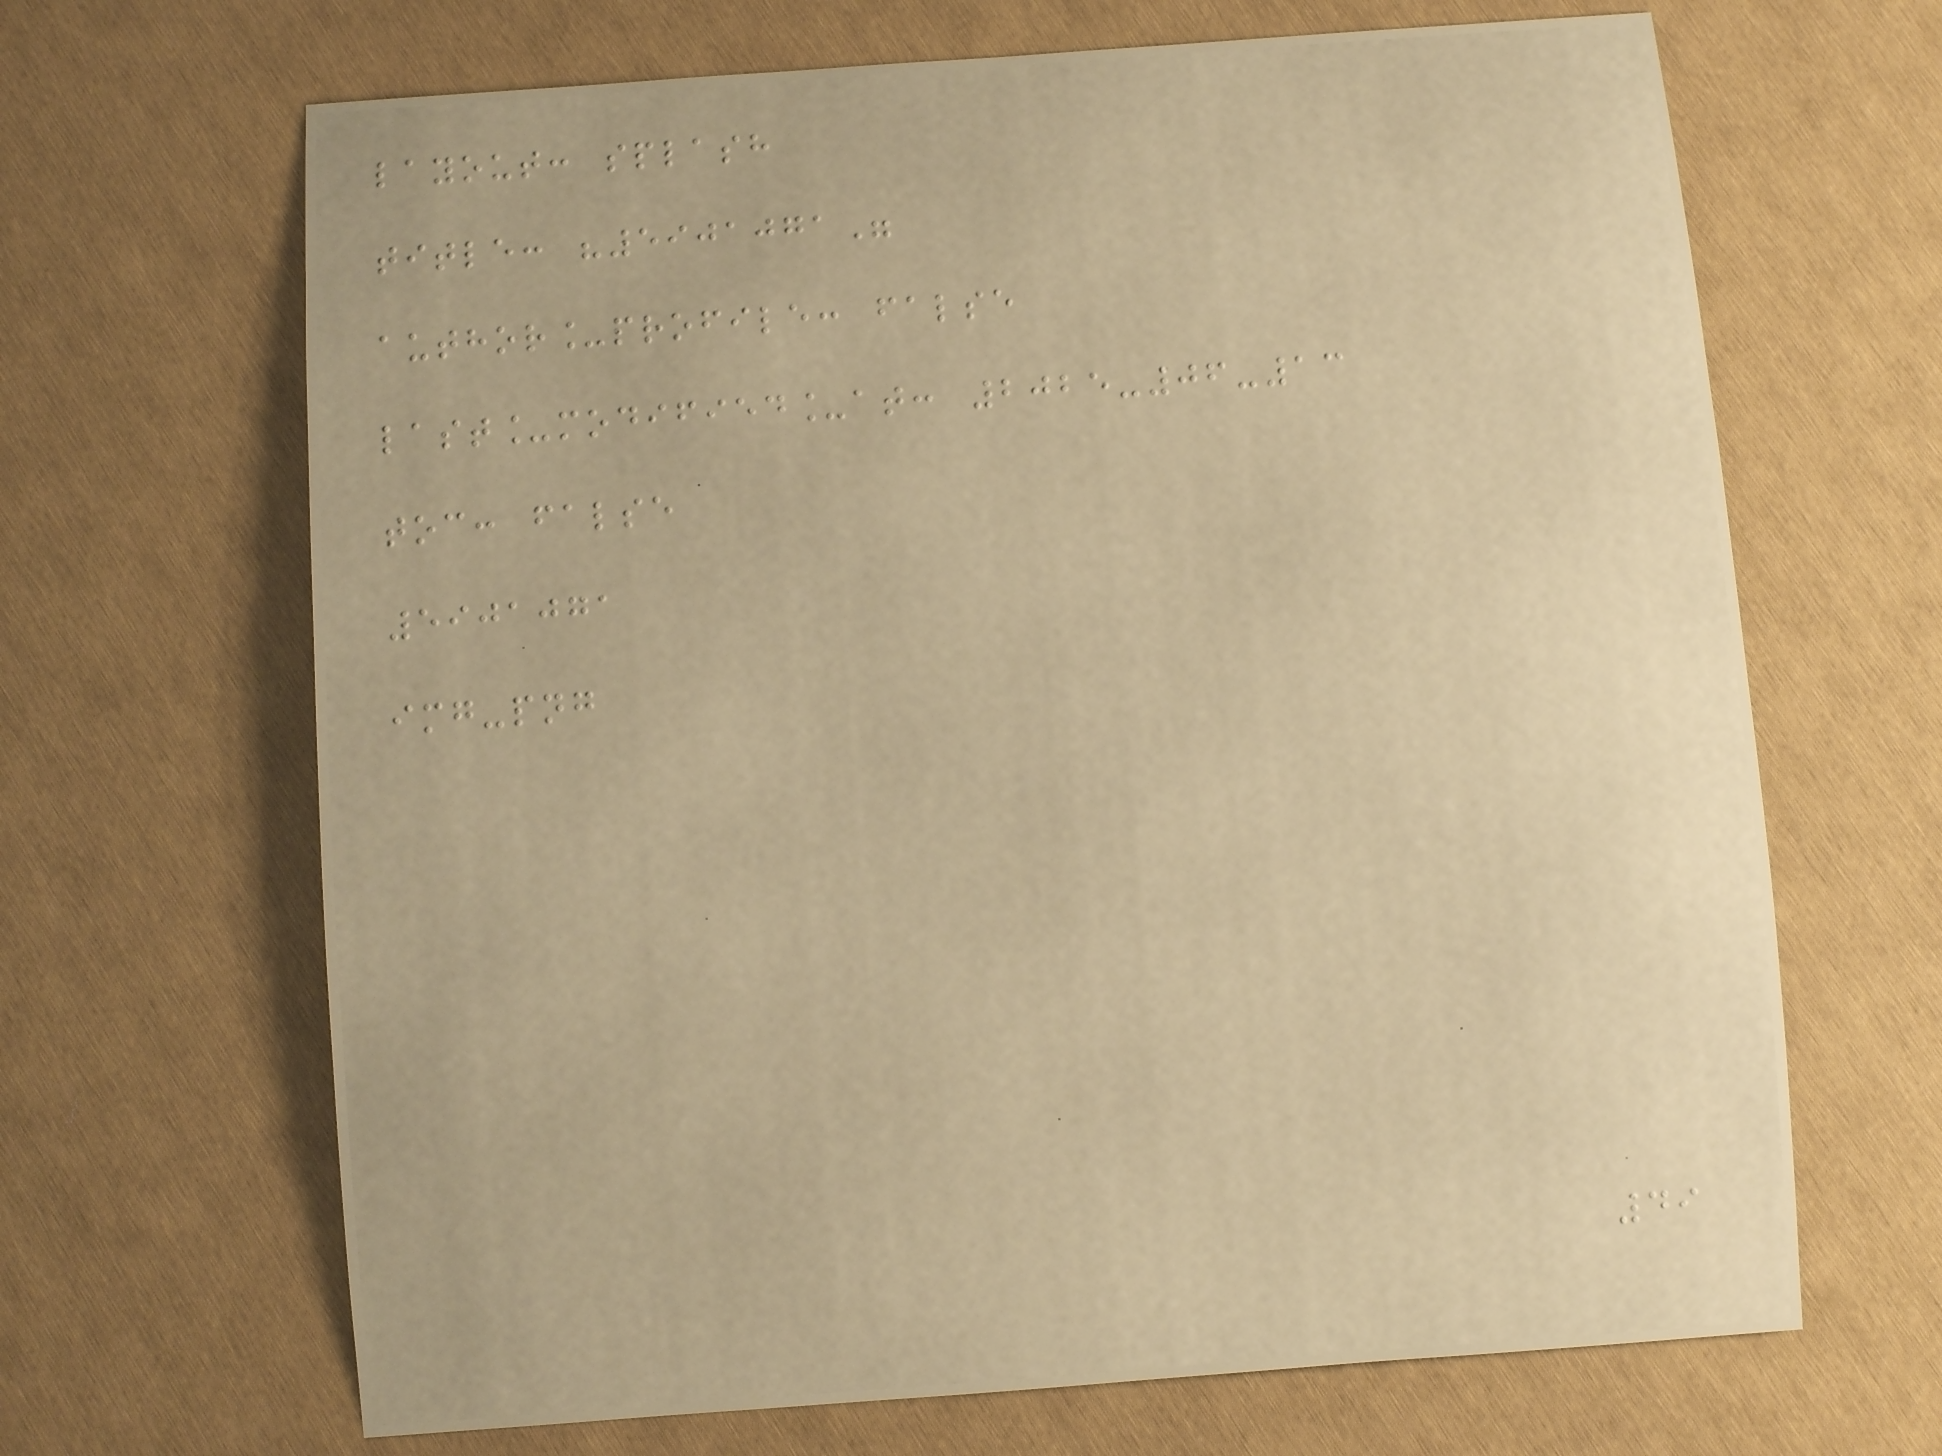layout: splash
title: "5901071"
author_profile: false
last_modified_at: 2025-06-13
toc: false
5901071
img-png
49
